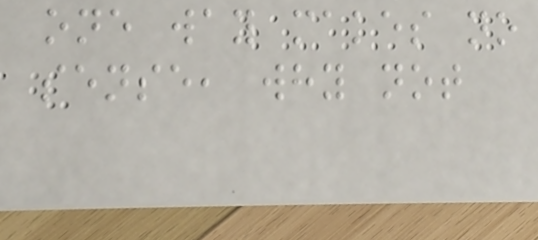one way makes no
sense, why not
